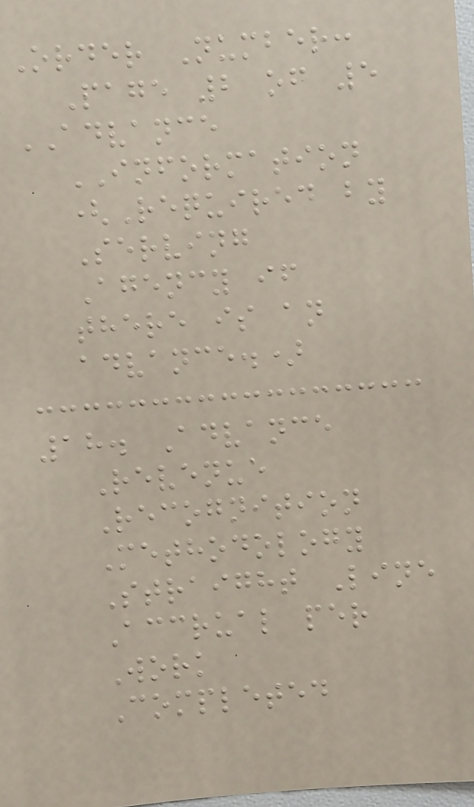Order Number:
Page 2 of 5
ADVANCE
INFORMATION
(Required by
Serving
Agency if
there is an
advance.)
18. Advance
Revenue
Recognition
Methodology
Straight Line
Accrual per
Work
Completed
